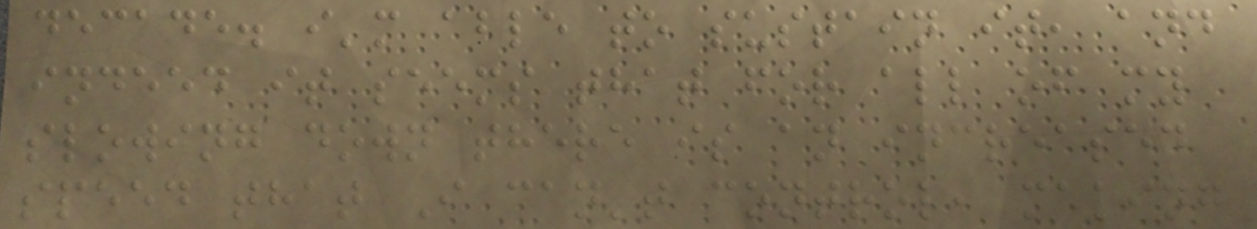decade. i'm able to sustain it, and
indeed it seems that for all of my
slowing down there is an increased
speed that I can't control, making
